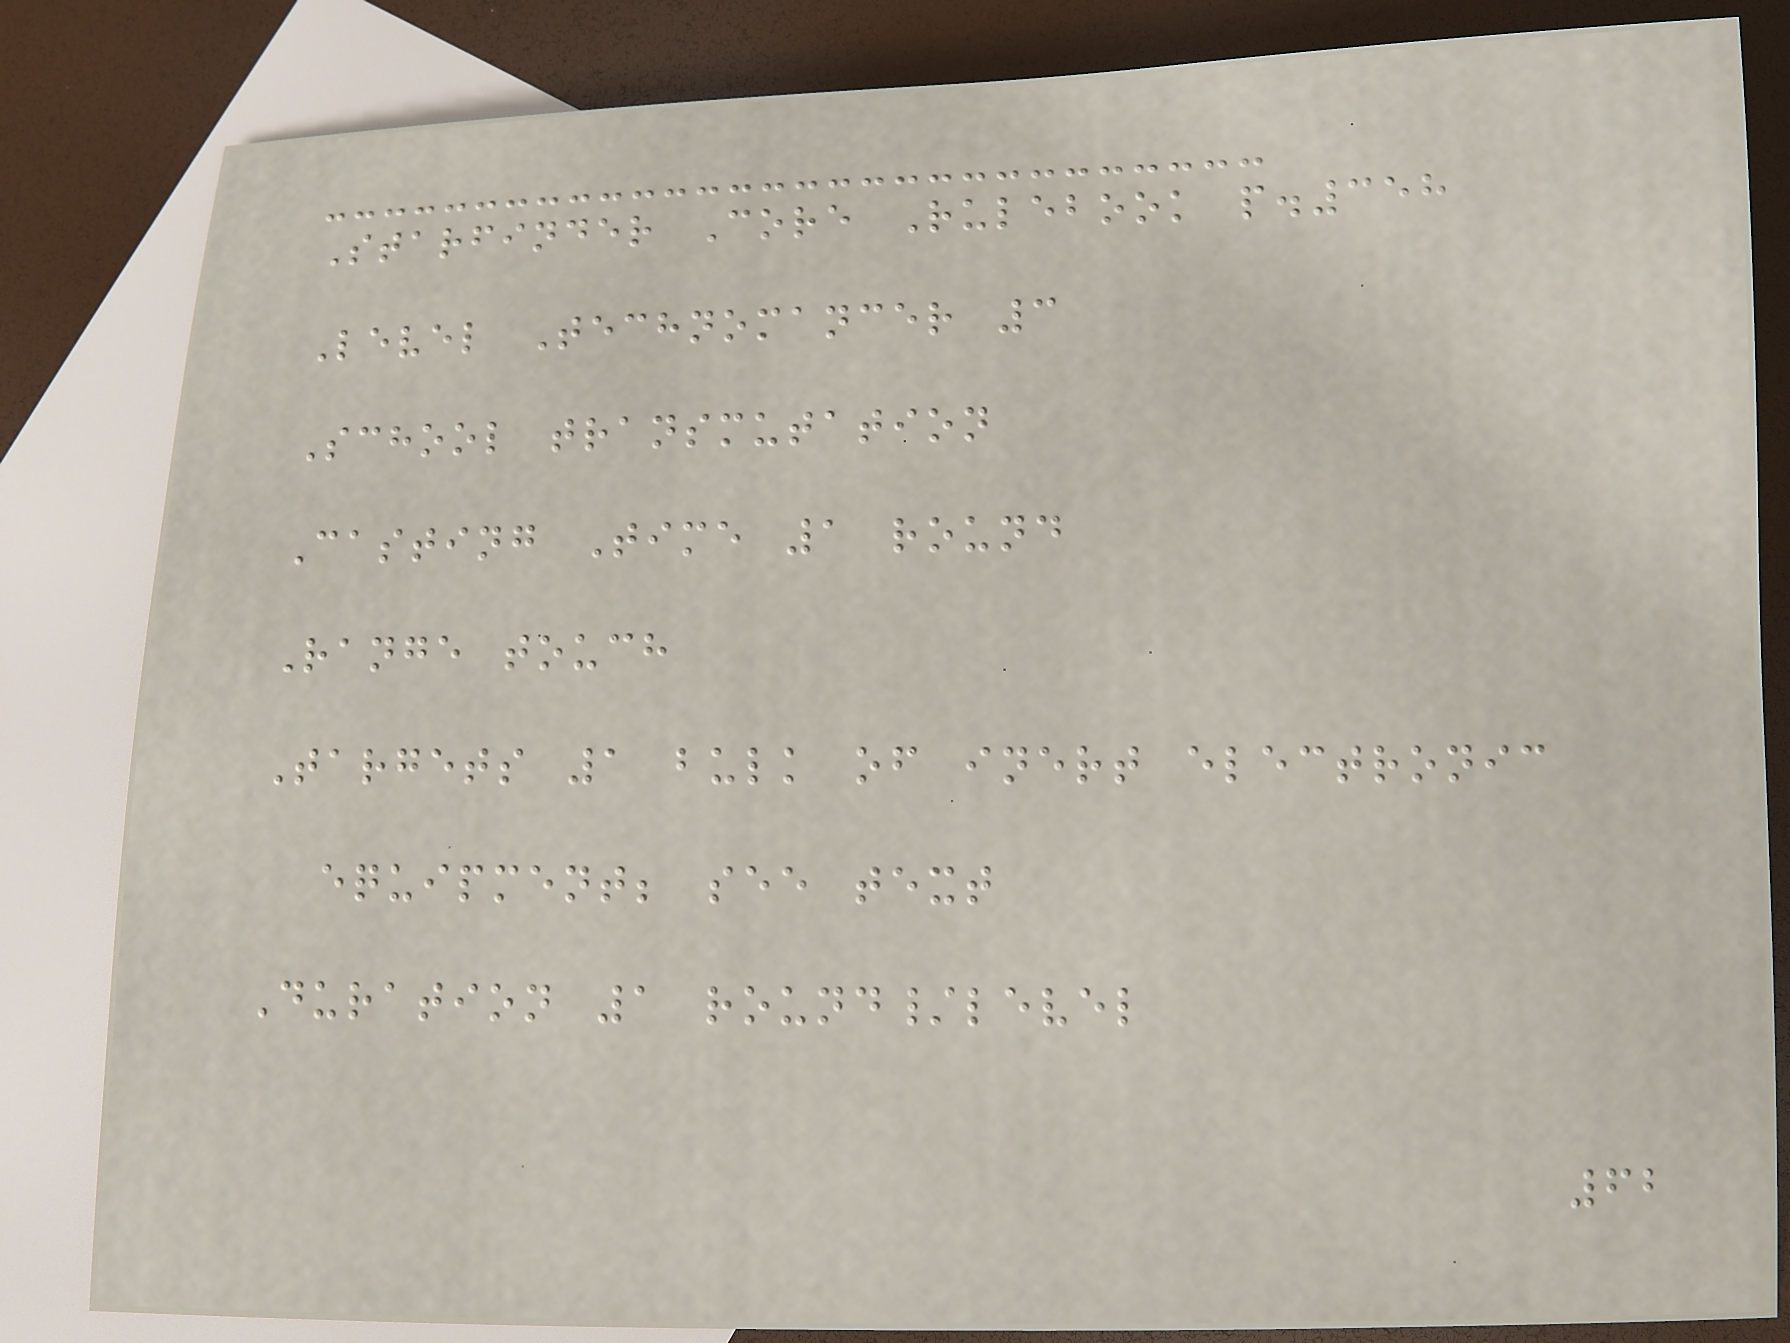Starfinder Core Rulebook p.358
Level Technomancer 3
School transmutation
Casting Time 1 round
Range touch
Targets 1 bulk of inert electronic
equipment; see text
Duration 1 round/level
62
